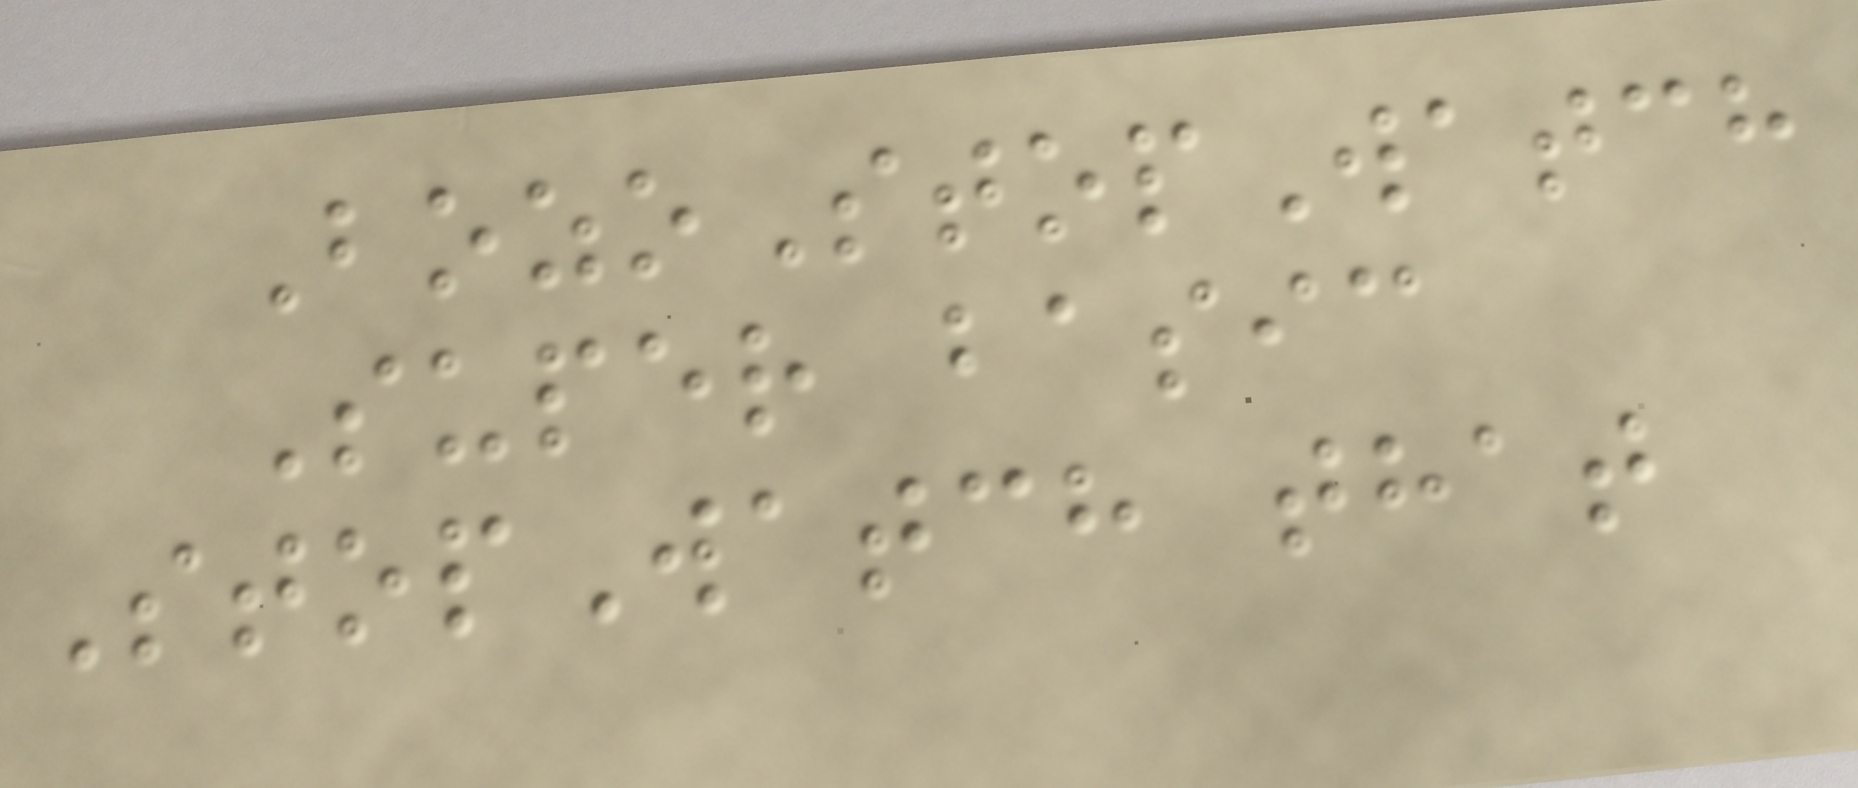BozoStopWatch
Super basic
StopWatch that
